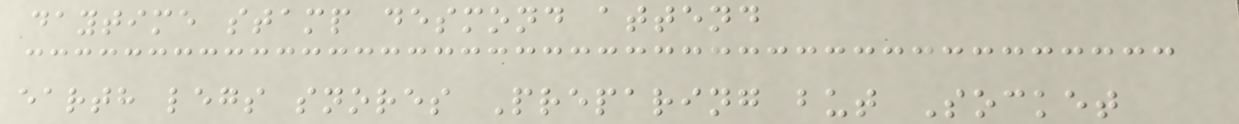daytime stamp desmond attend
earth legs snores Preparing but Socket
